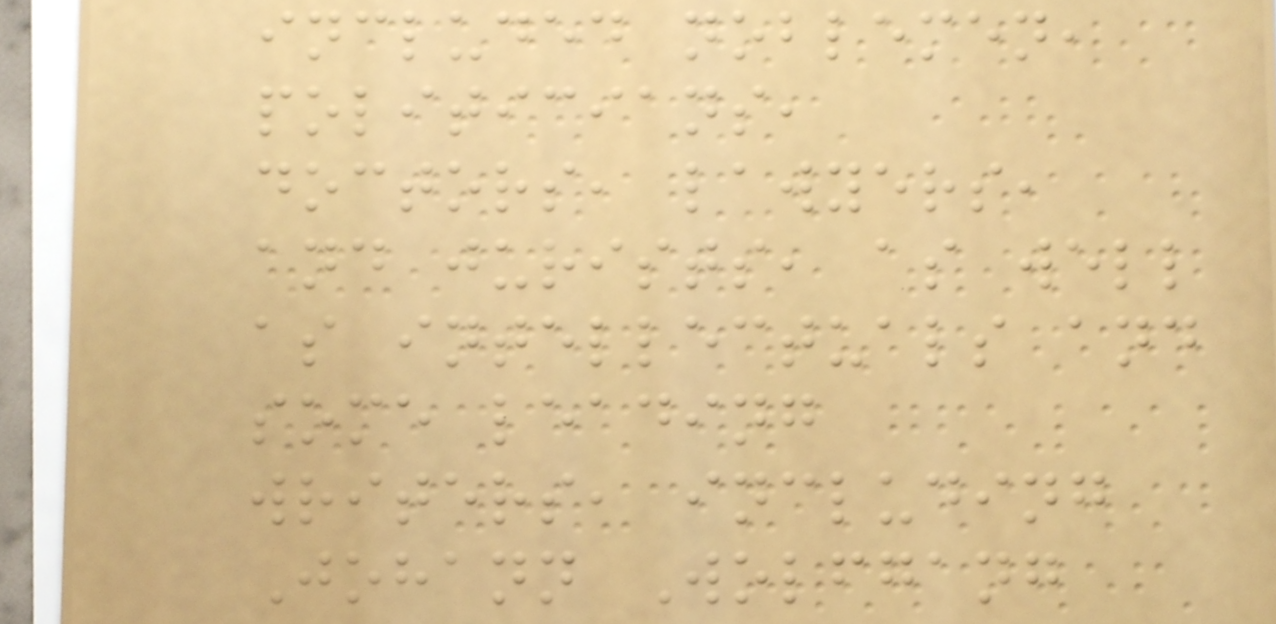included noblemen,
politicians,
doctors, lawyers,
and jurists, as well
as intellectuals and
some leading
writers, including
Johann Wolfgang
